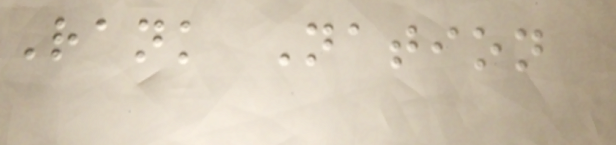Rank Nation
